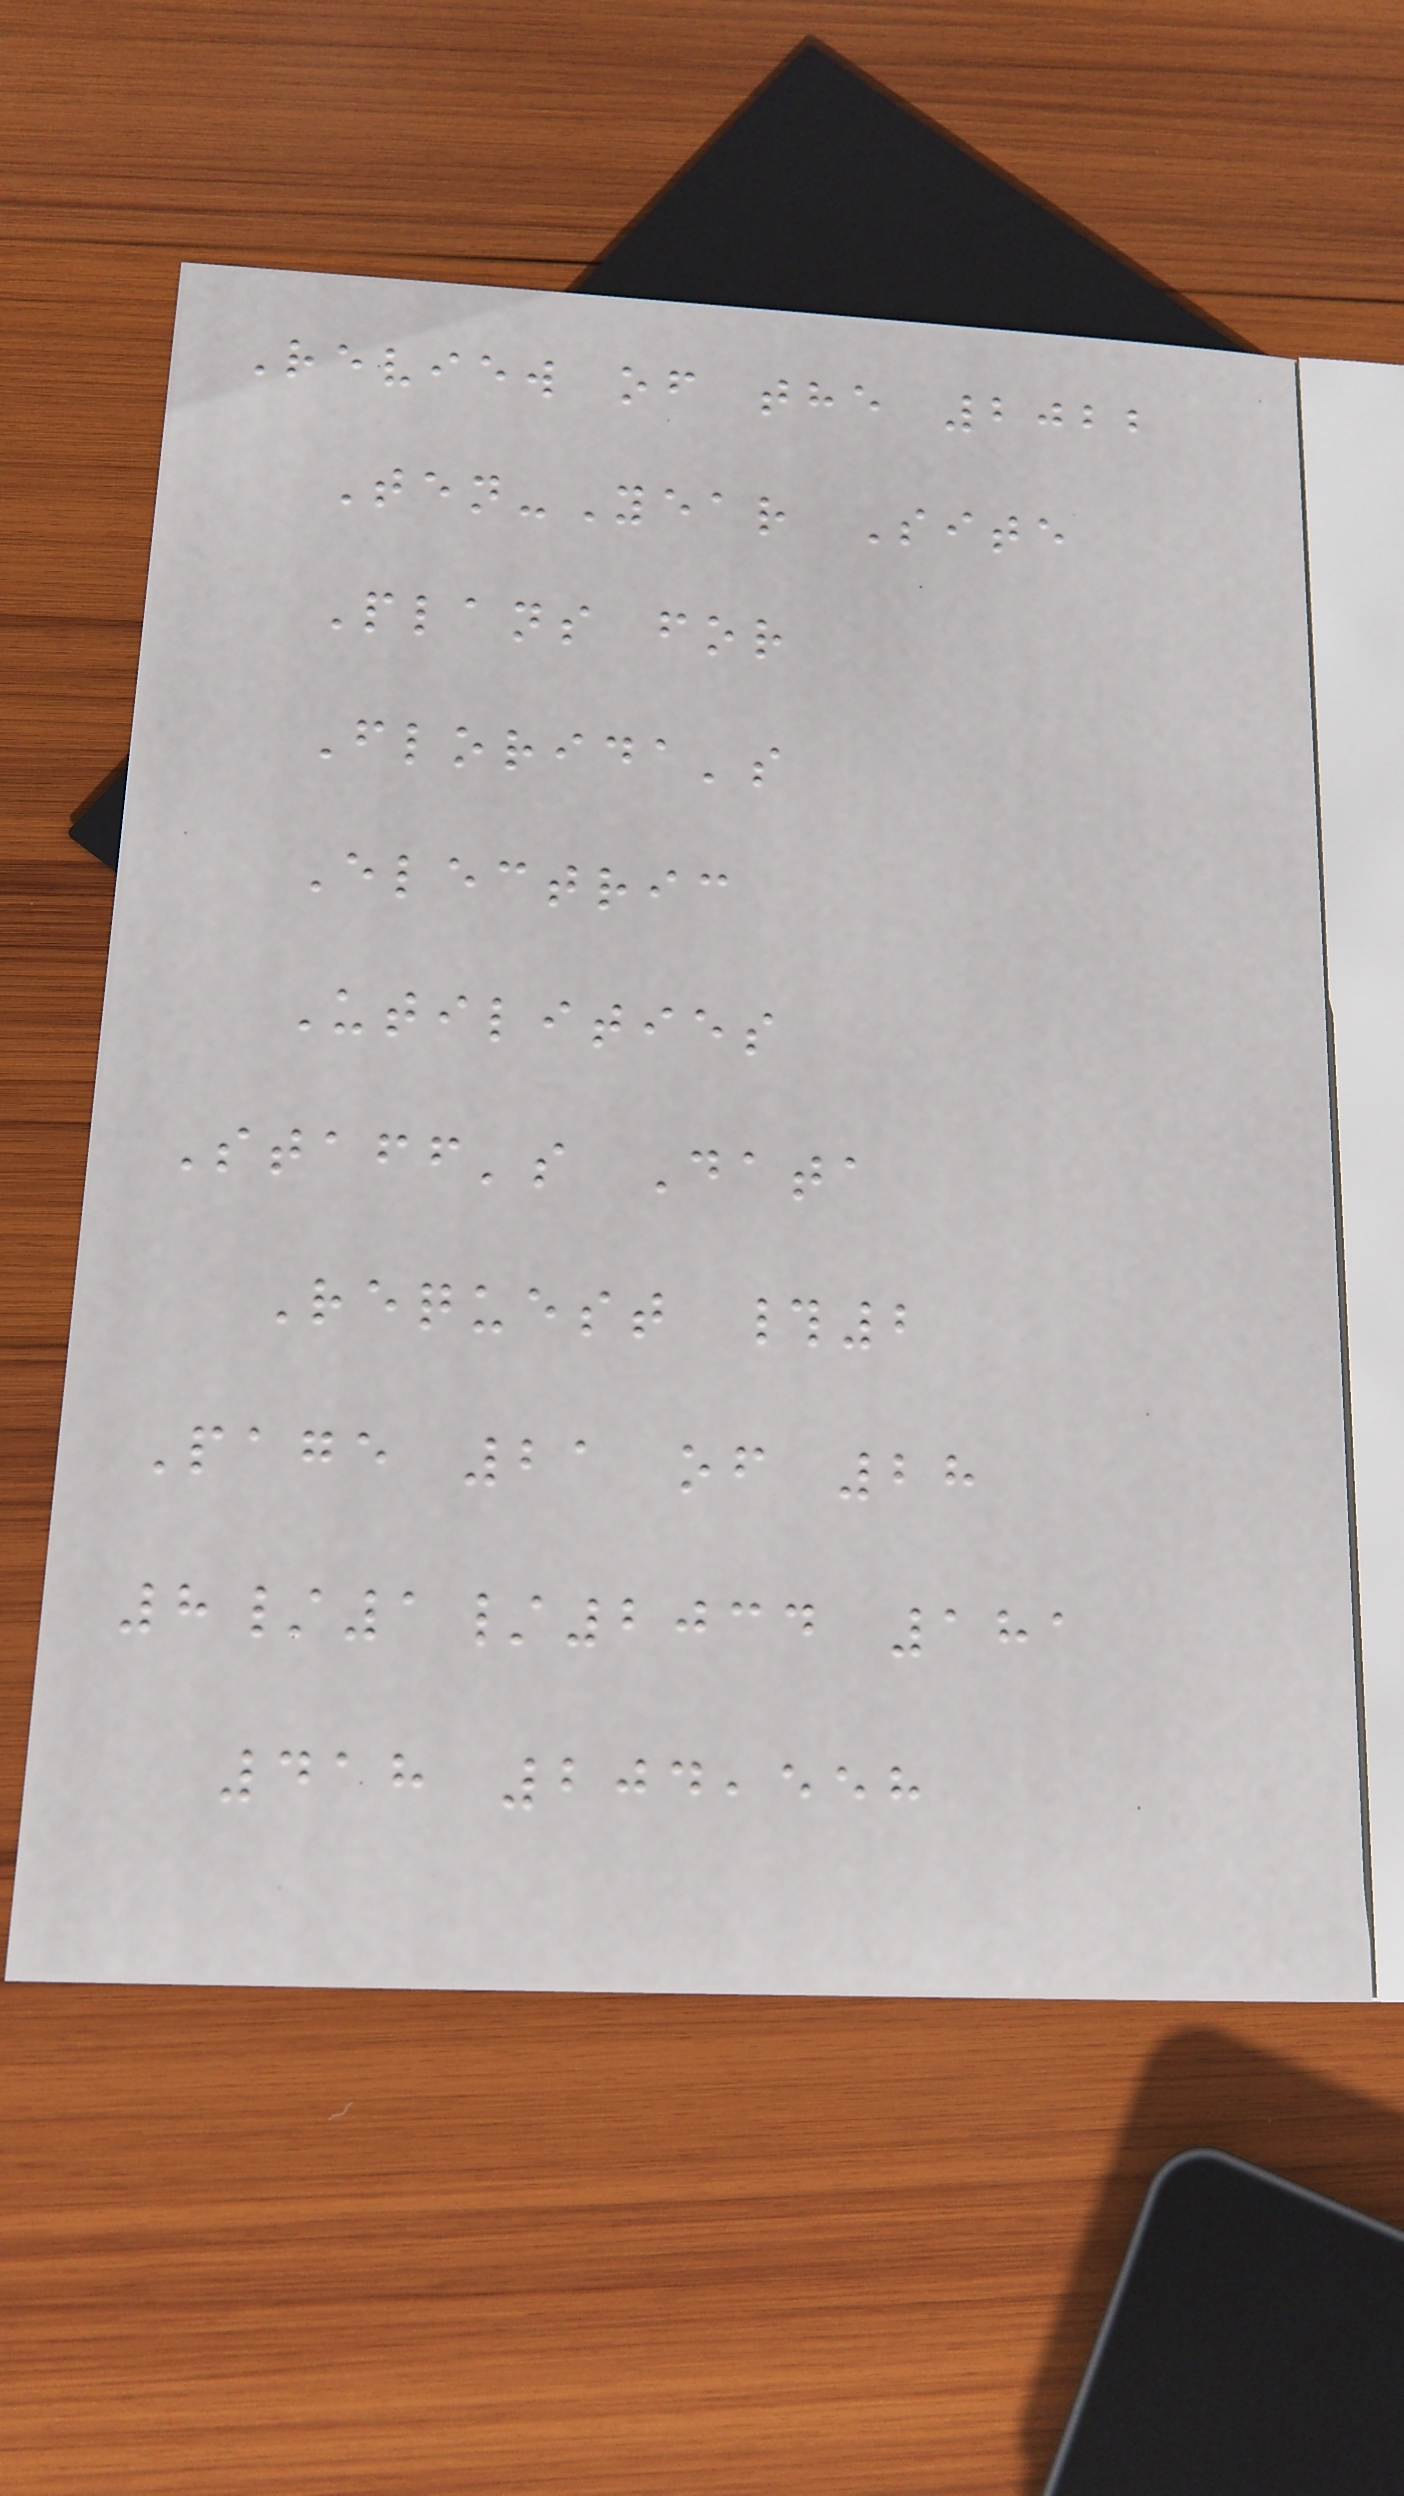Review of the 2022
Ten-Year Site
Plans for
Florida's
Electric
Utilities
Staff's Data
Request #2
Page 21 of 28
8/1/2034 181
418 204,558
